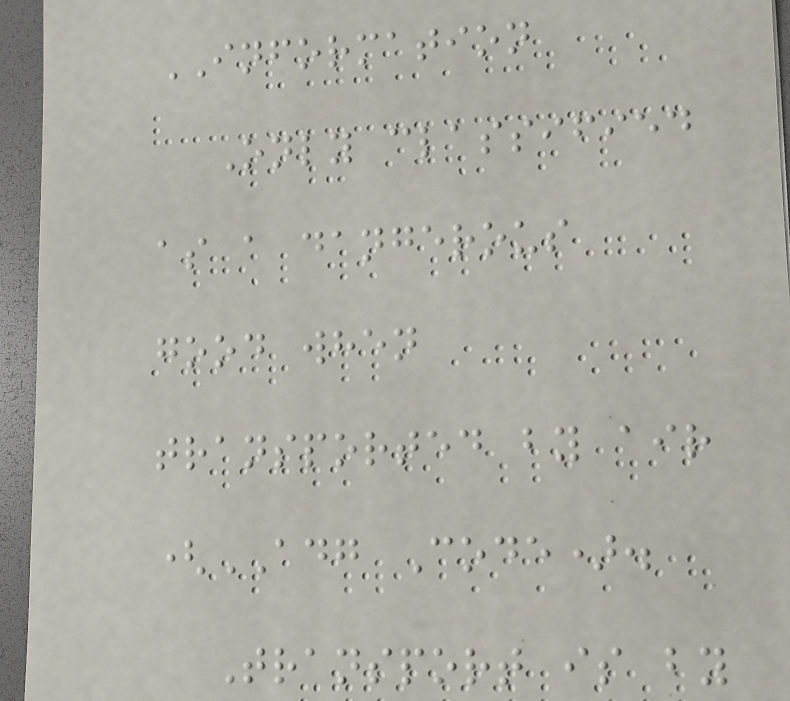INFORMATION
Only classified
as a dangerous
good when
transported by air
(ADG Code).
Transport is by
